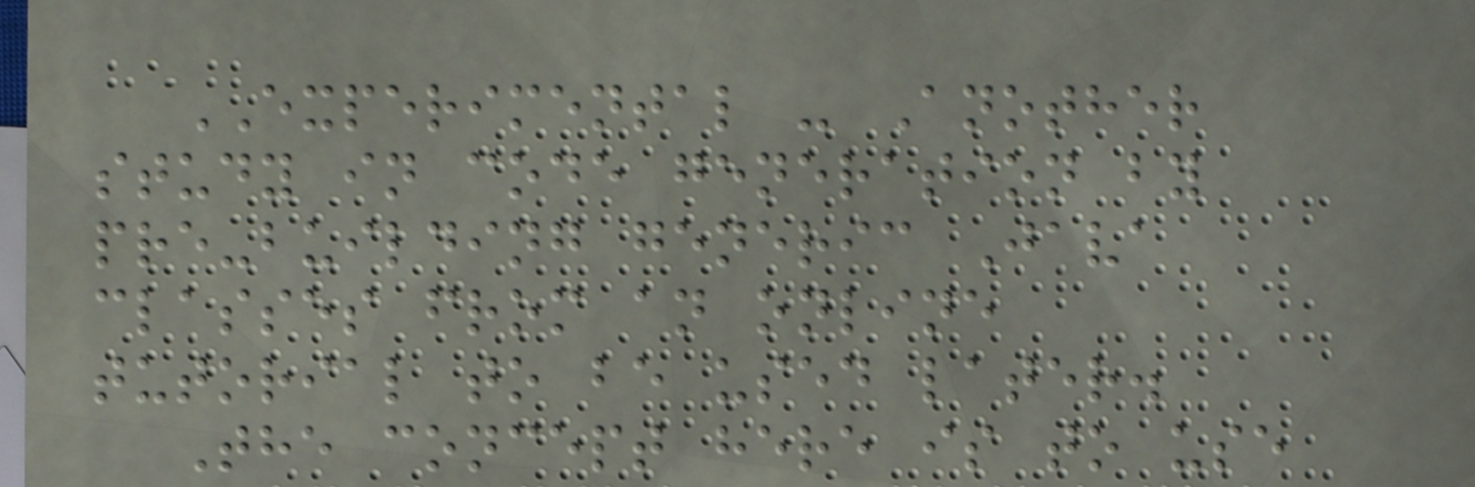EXPERIMENTAL - Another
study in code generation by
pre-building generic Java
classes from an online
tutorial to be used later.
The concept here is to use
